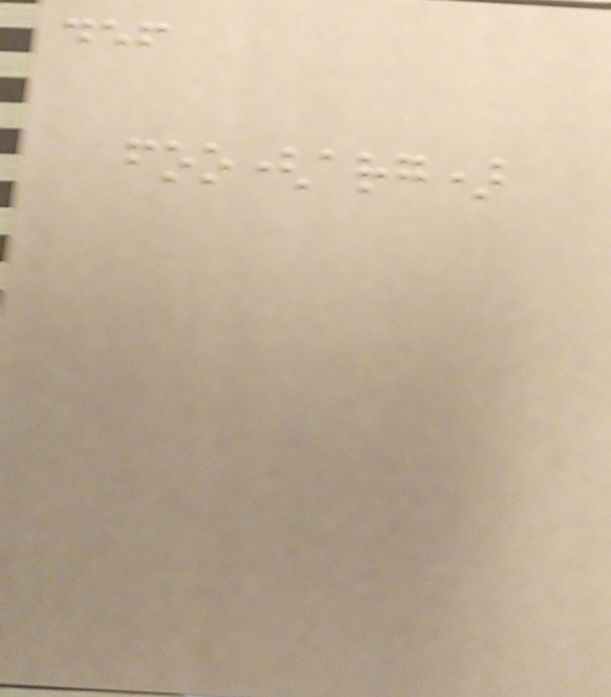def
foo(arg)
